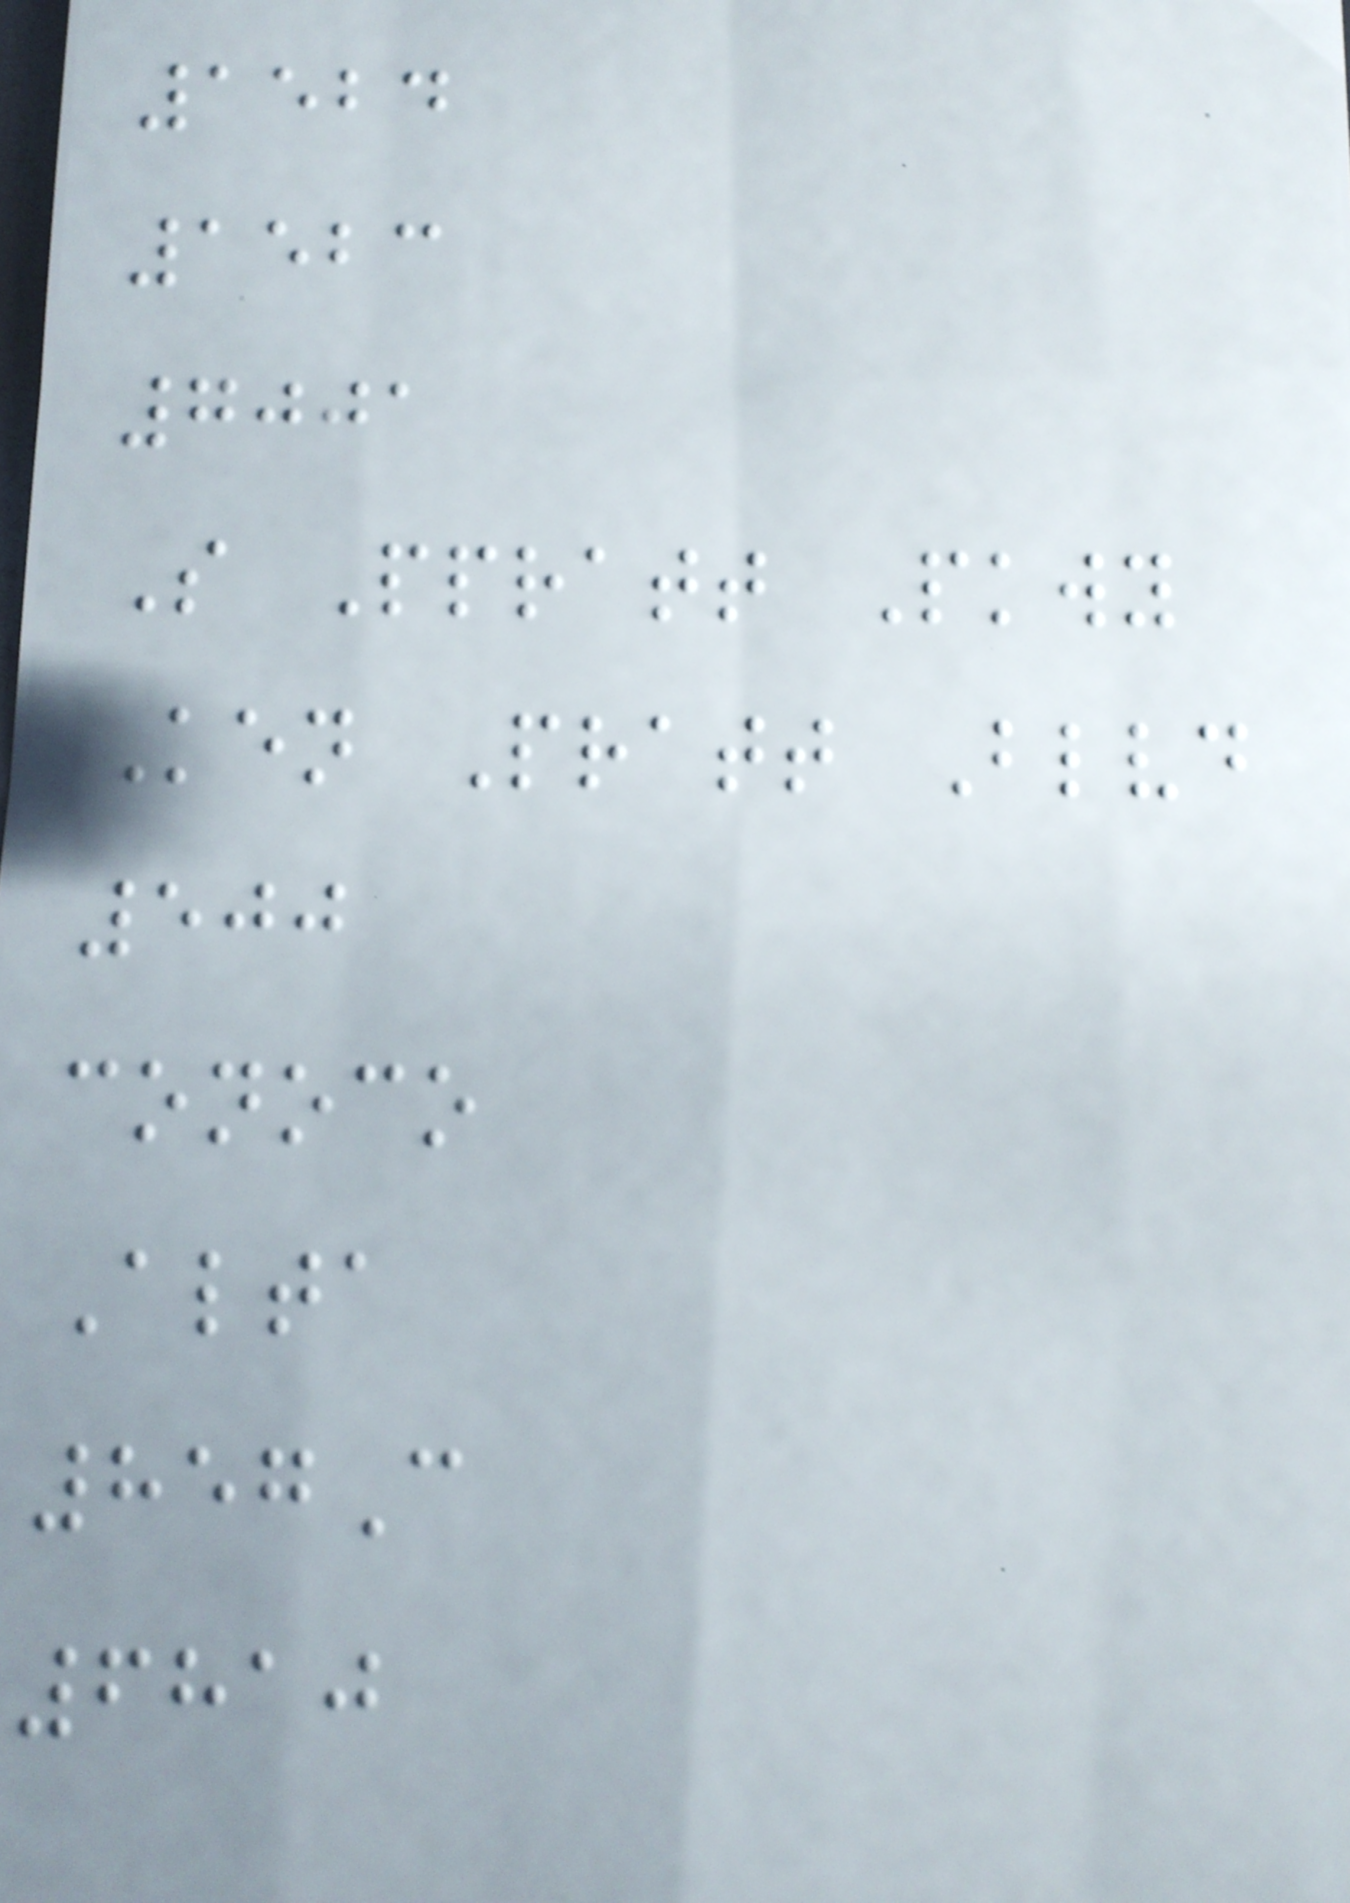1524
1523
7001
S Ppratt Pkwy
Ken Pratt Blvd
500
conoco
Alta
857C
6810
